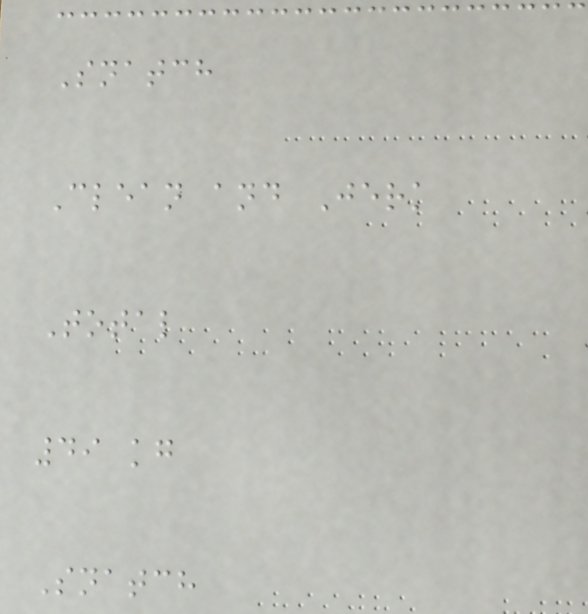Snatch
Clean and Jerk
Total
49 kg
Snatch
